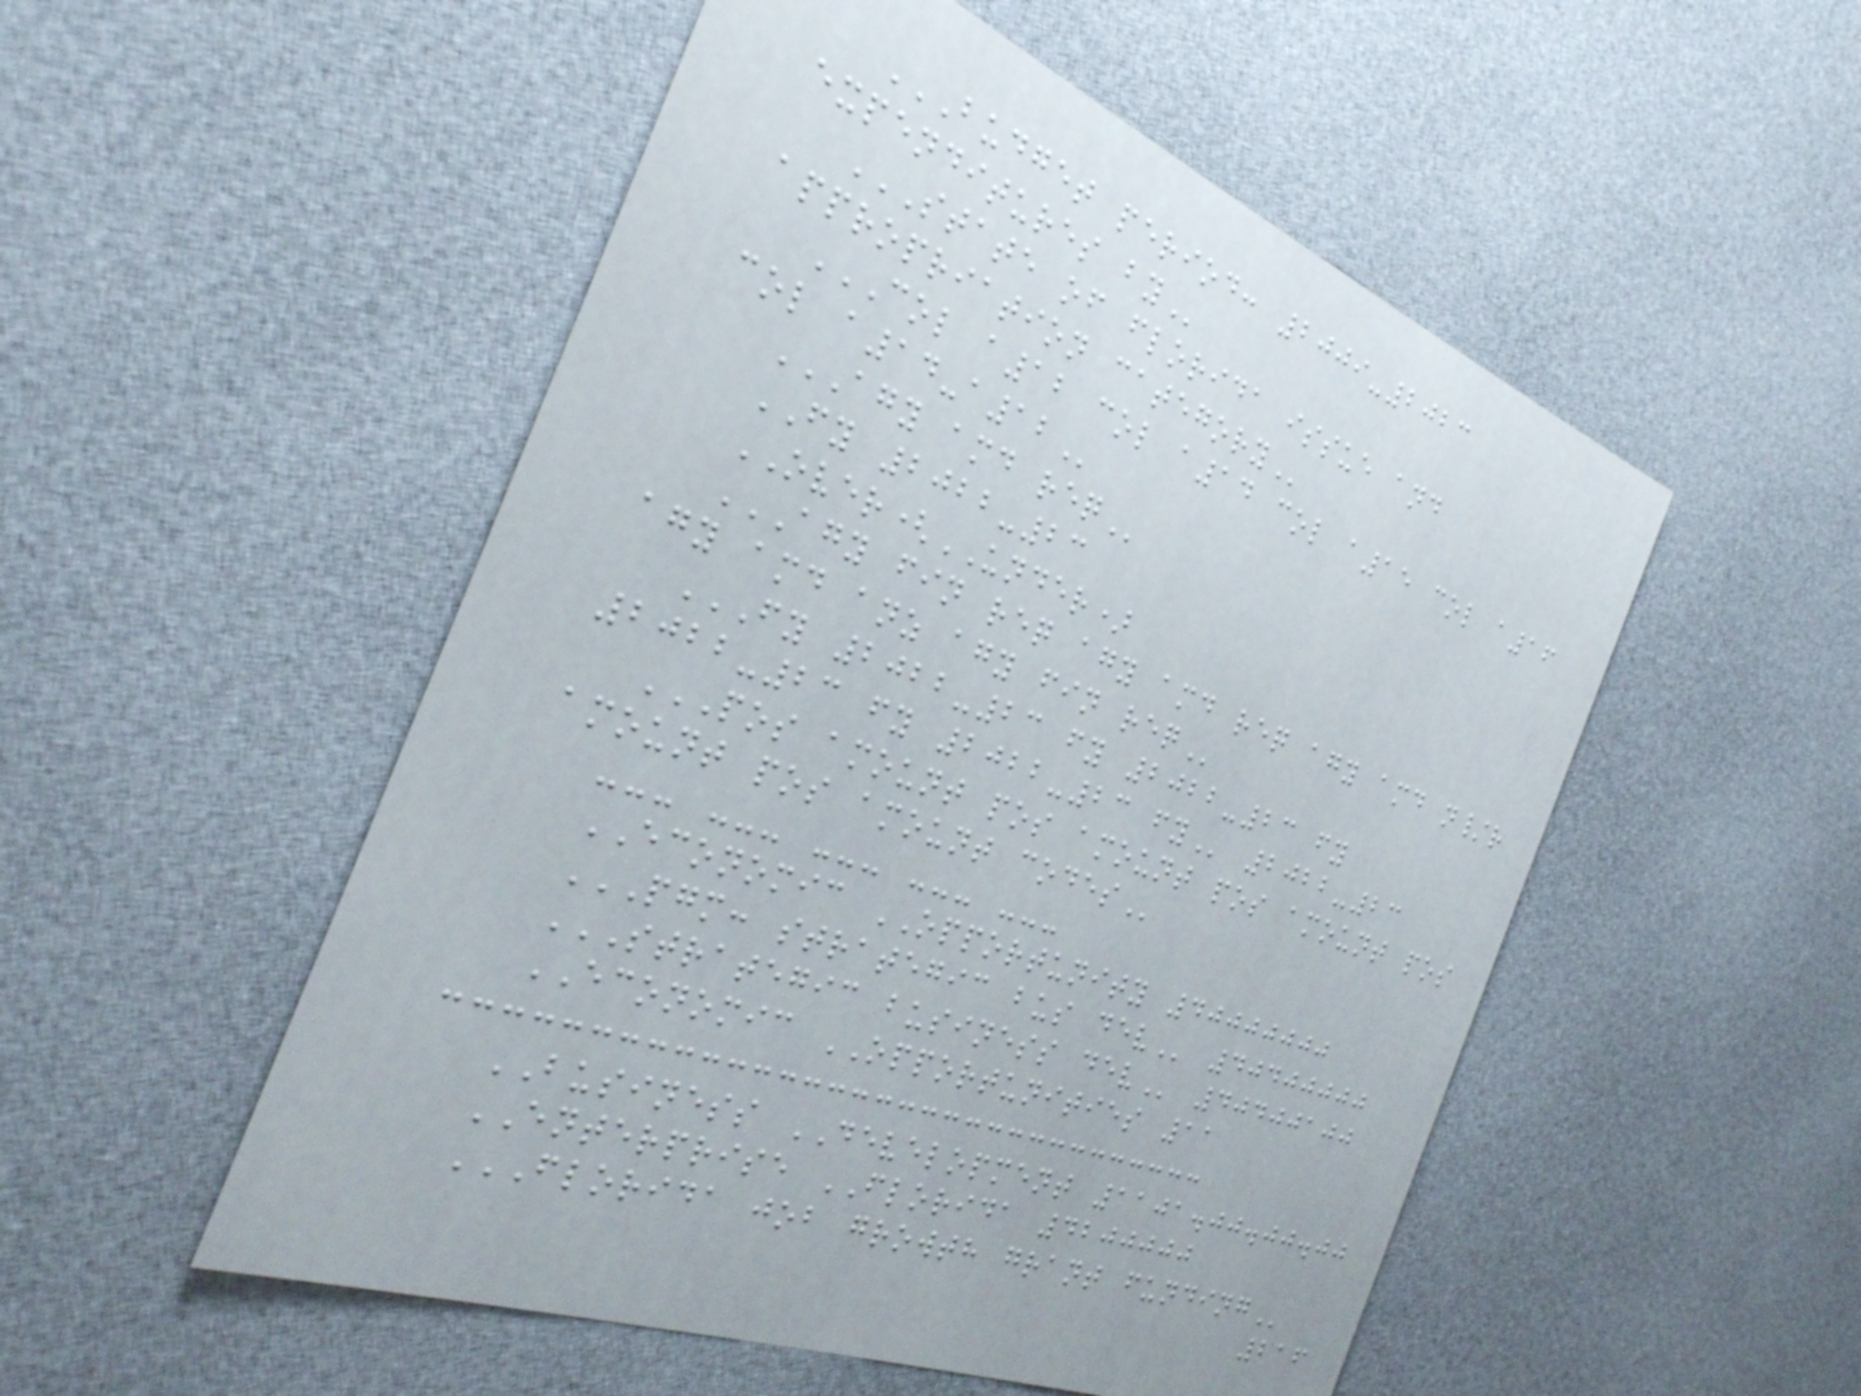BUDGET PERIOD: 2009-2023
EXPENDITURES BY
STATE OF FLORIDA ISSUE AND
APPROPRIATION CATEGORY
COL A12 COL A14 COL A15 COL A16
COL A14-A12
AGY AMD REQ
FY 2022-23
OVER(UNDER)
AGY FIN REQ AGY AMD REQ AGY AMD N/R
AGY AMD ANZ AGY FIN REQ
FY 2022-23 FY 2022-23 FY
2022-23 FY 2022-23 FY 2022-23
POS AMOUNT POS AMOUNT POS AMOUNT POS
AMOUNT POS AMOUNT CODES
--- --- --- --- ---
ECONOMIC OPPORTUNITY 40000000
PGM: STRATEGIC BUS DEV 40400000
STRATEGIC BUSINESS DEV 40400100
ECONOMIC OPPORTUNITIES 11
BUSINESS DEVELOPMENT 1101.00.00.00
ENTERPRISE FLORIDA 4200000
FLORIDA JOB GROWTH GRANT FUNDING
216
